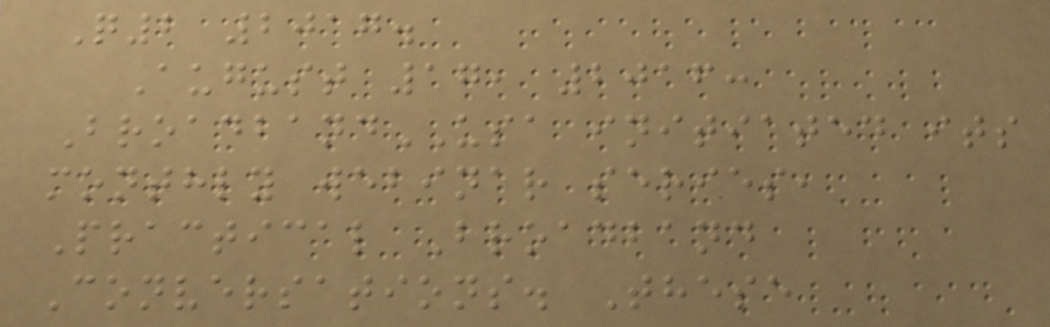Q2 2017.
August 17, 2016:
BroadbandUSA initiated its
monthly webinar series,
Practical Broadband
Conversations. These
